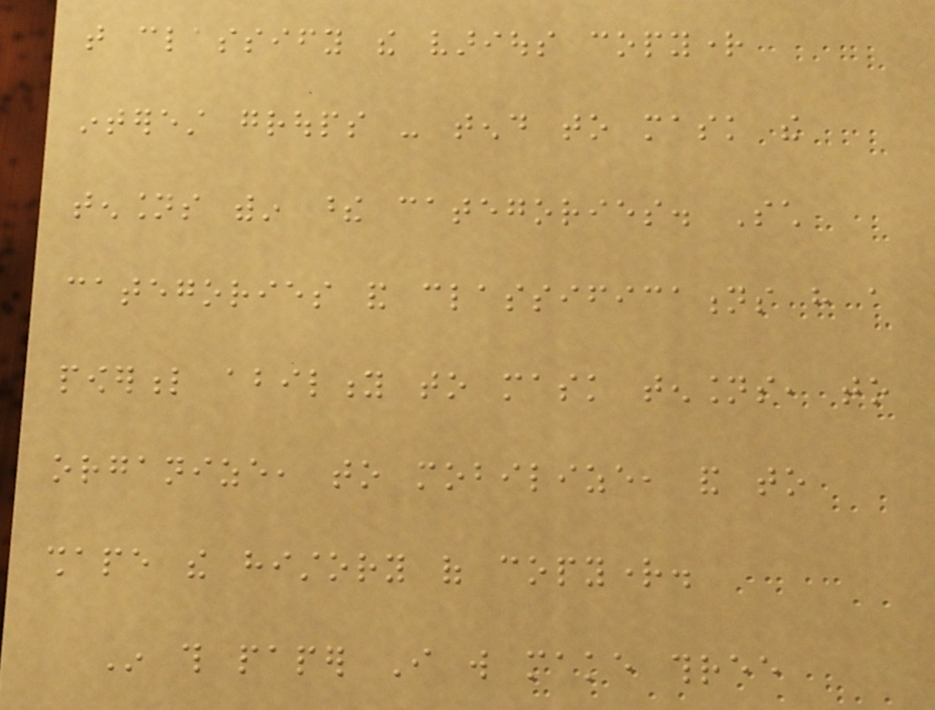that classify the various copyright
interest groups - tend to mask the
tensions within these categories. Such
categories and classifications have a
powerful ability to mask tensions, to
organize, to mobilize, and to
shape the history of copyright.
In this paper I will make three
